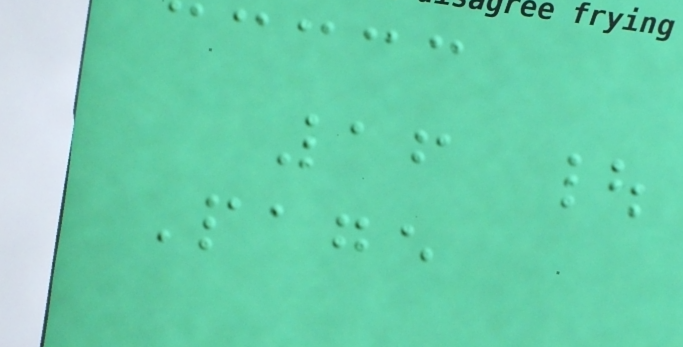16 |
Page
